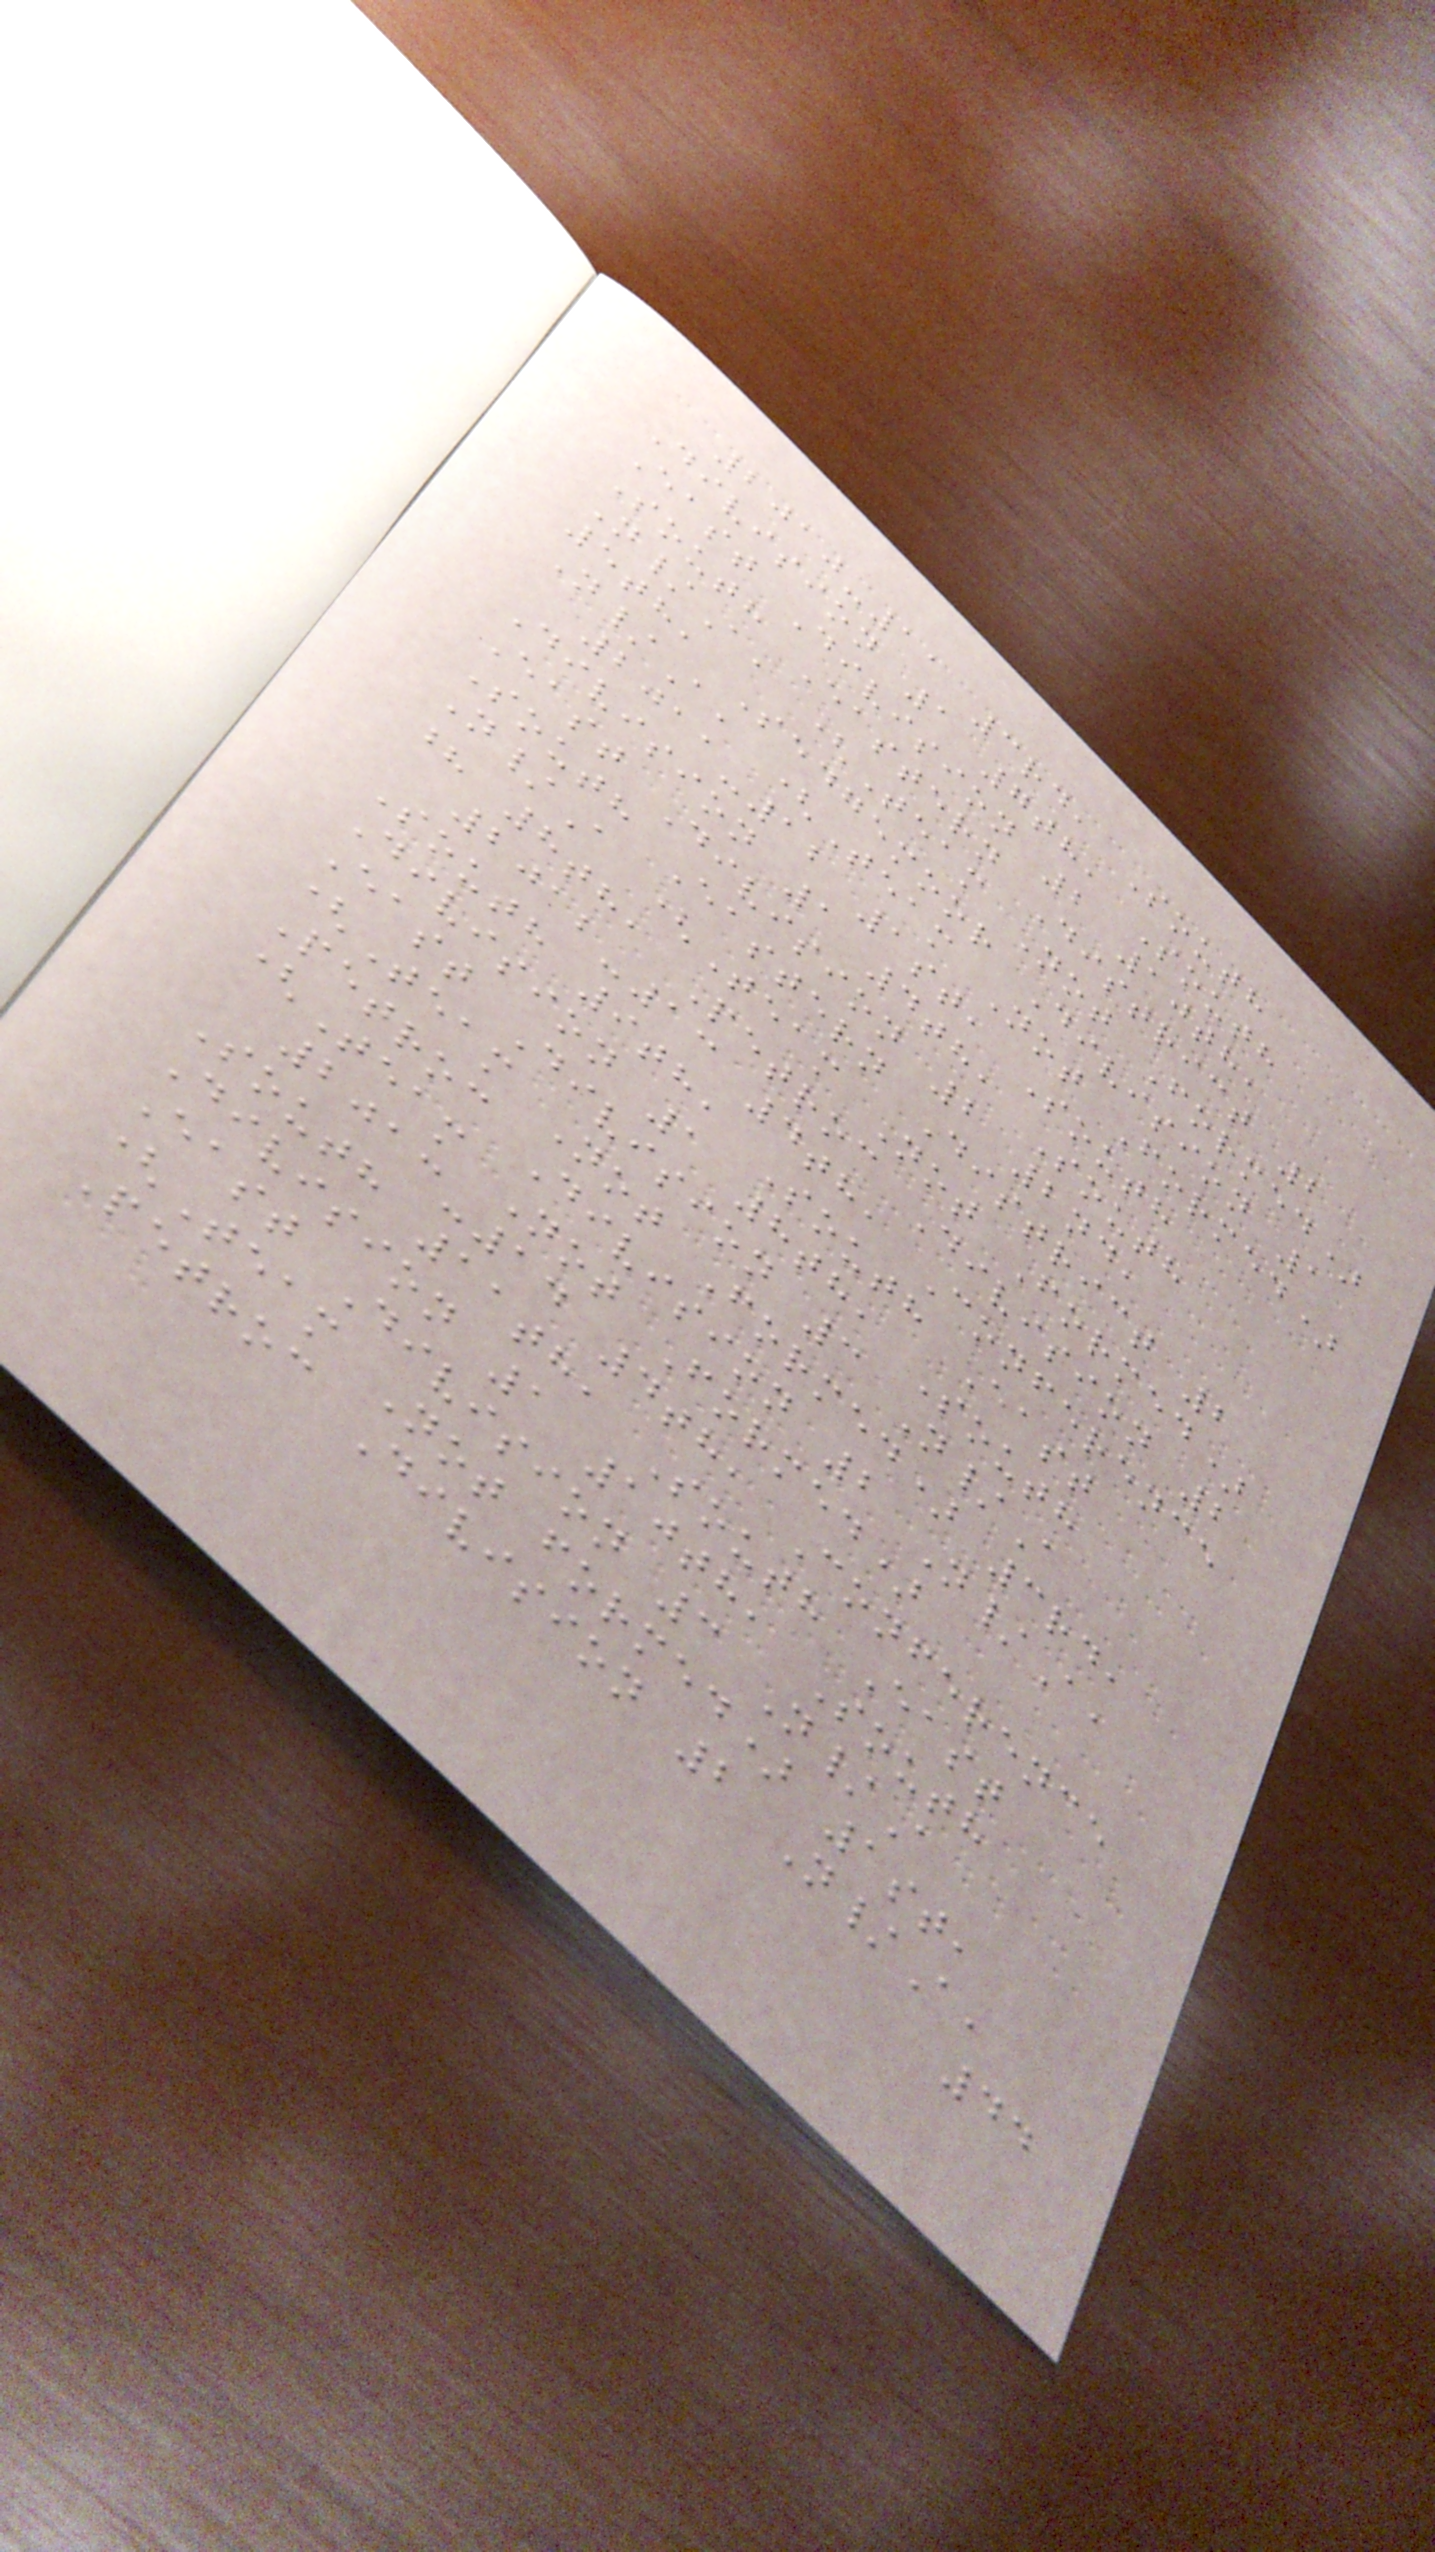2010-11 3rd, South
Division 1 7th, South
East Division 2 10th,
South Eastern District 2
N/A, (Team Not Formed)
5th, Sedgemoor Division 1
N/A, (Team Not Formed)
2011-12 1st, South
Division 1 4th, South
East Division 2 2nd,
South Eastern District 2
N/A (Team Not Formed)
? 8th, Petroc Division 2
2012-13 4th, Conference
South 9th, South East
Division 1 8th, South
East Division 3 N/A
(Team Not Formed) 3rd,
Petroc Division 2 N/A,
(Team Not Formed)
2013-14 4th, Conference
South 11th, South East
Division 1 10th, South
East Division 3 N/A
(Team Not formed) 1st,
Petroc Division 2 N/A,
44
